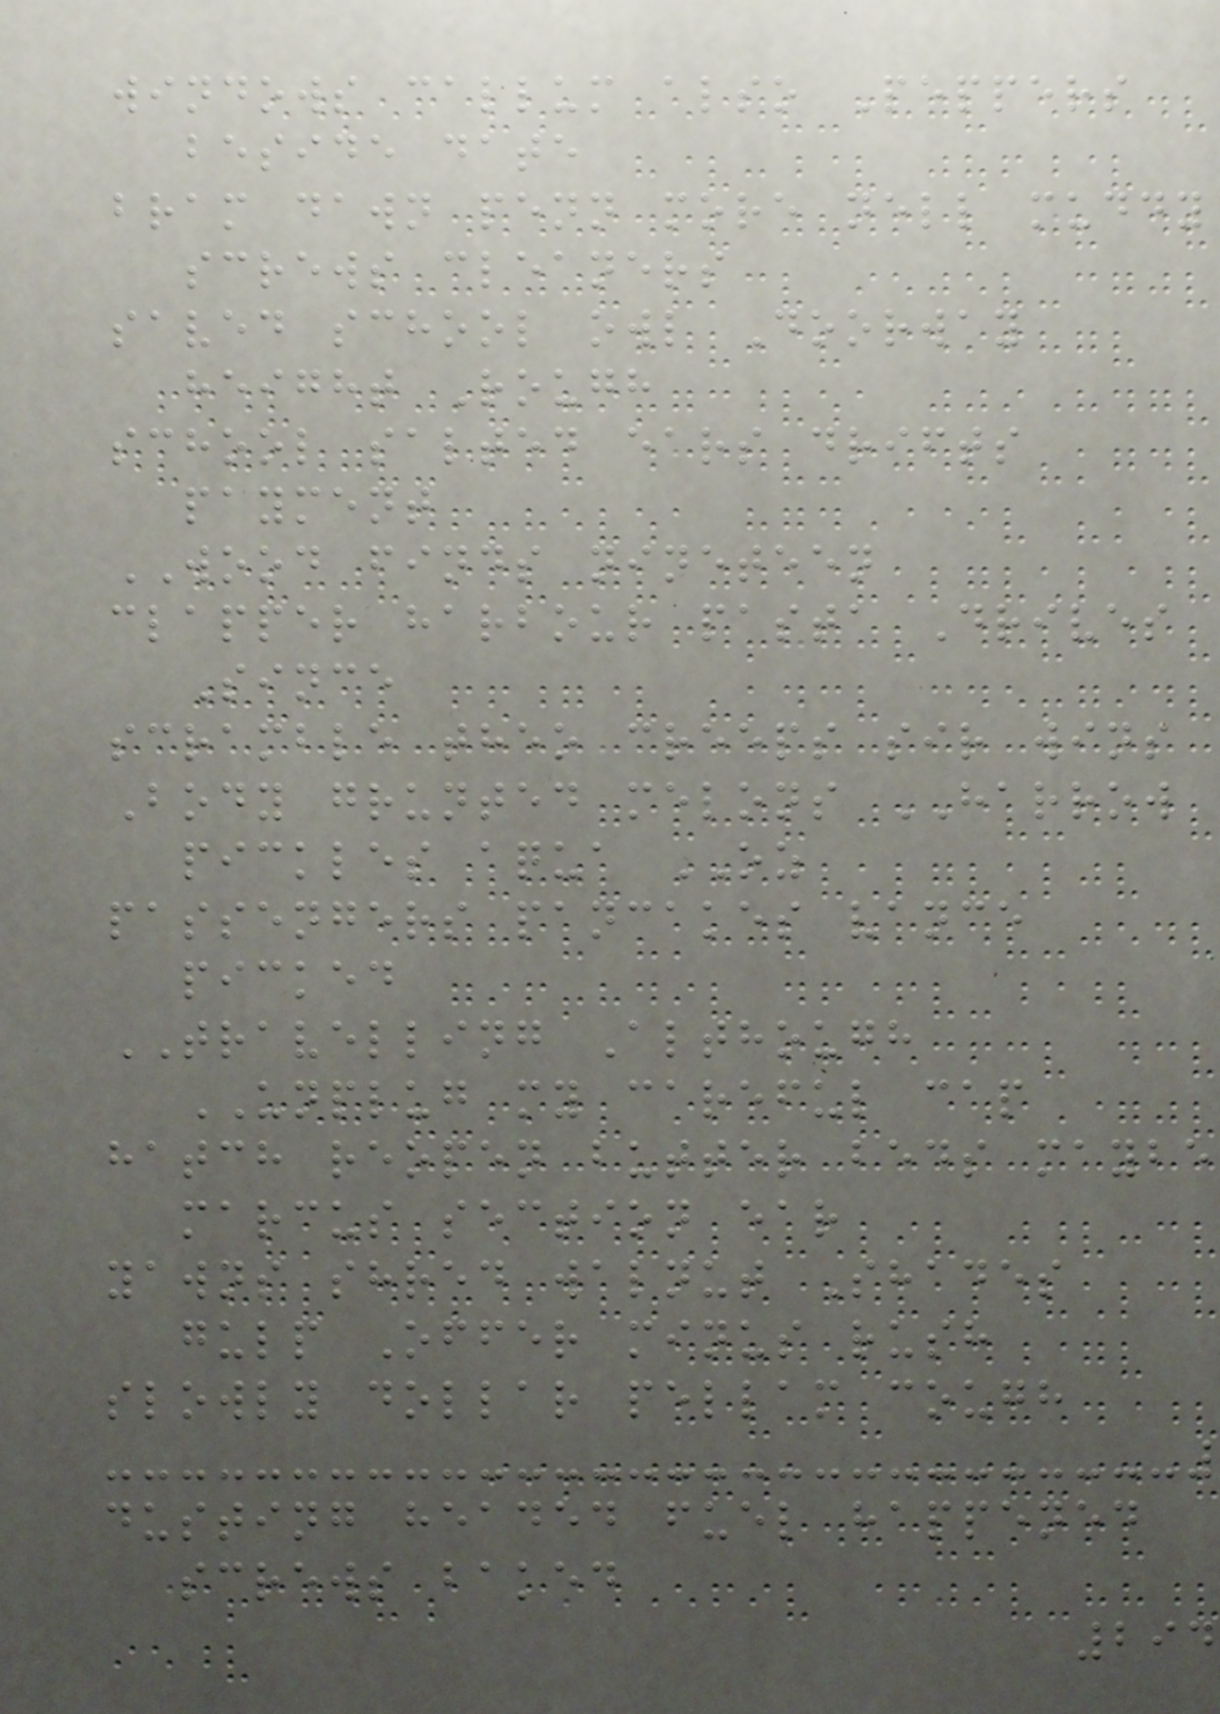windows callum also Peppers
beside date
bram dawn penn more nell muddy
screws cleaners
saved school owl Doorway
height Rough
school salted ears drifts
payment
WOOD finds nineteen
clapper harbour pasta Drives
Since
scramble theo creeps sir wins
Body grunted melons HARROW
pickles aqua OZ
passengers pancakes vance
picked
TRAVELLING Although
UNPLUG my careful cap
hatch reopen butter beds maybe
marcus section ear
yawns shred walnut Shades
gulp Offer minus rush
slowly dollar pellam cough
dusting headed fuel happened
screws baked
294
